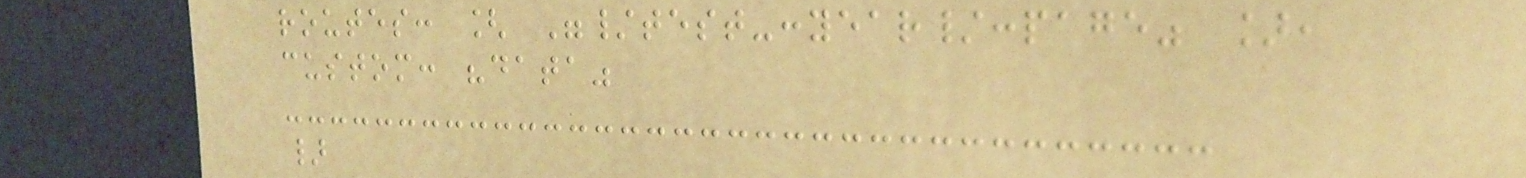routes: [ "/test-:year/:page" ],
custom: "data"
}
